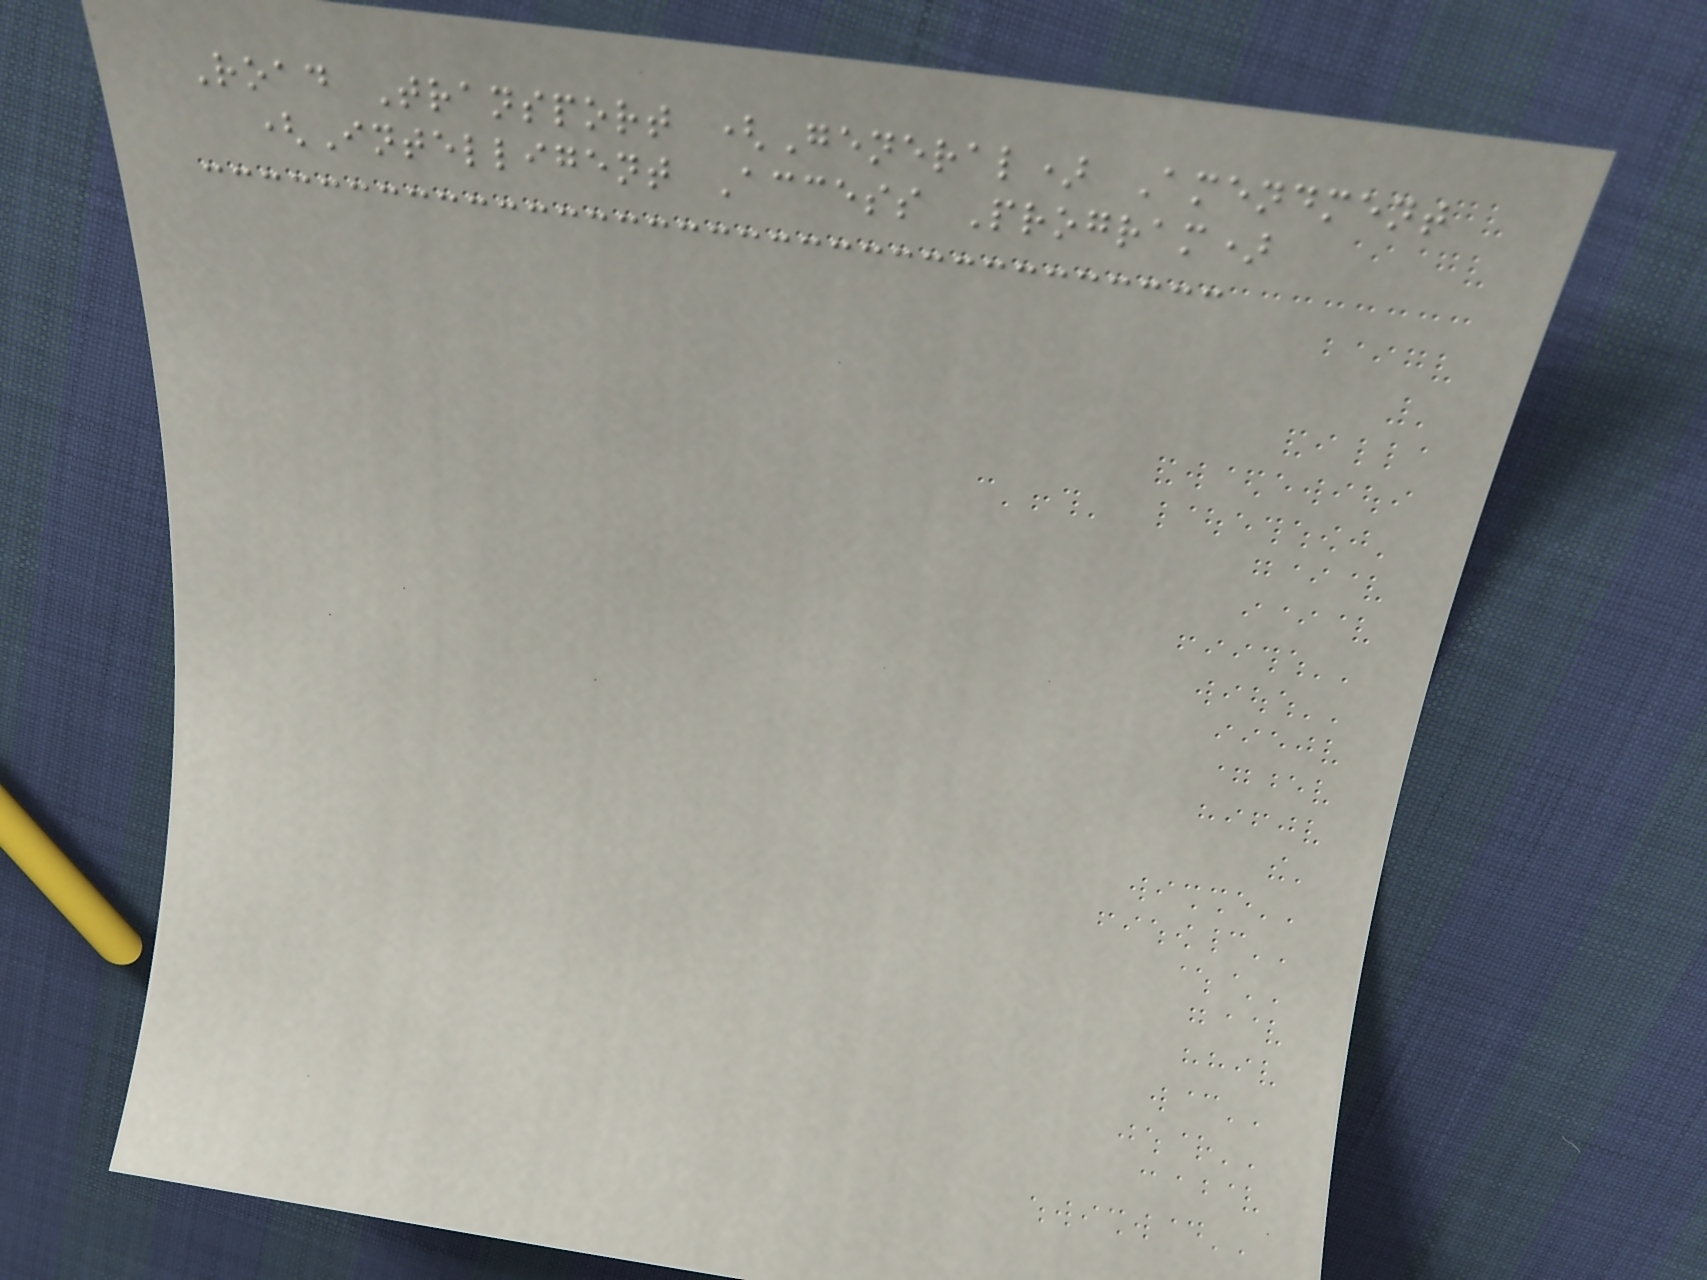Road Transport (General) Amendment
(Intelligent Access Program)
